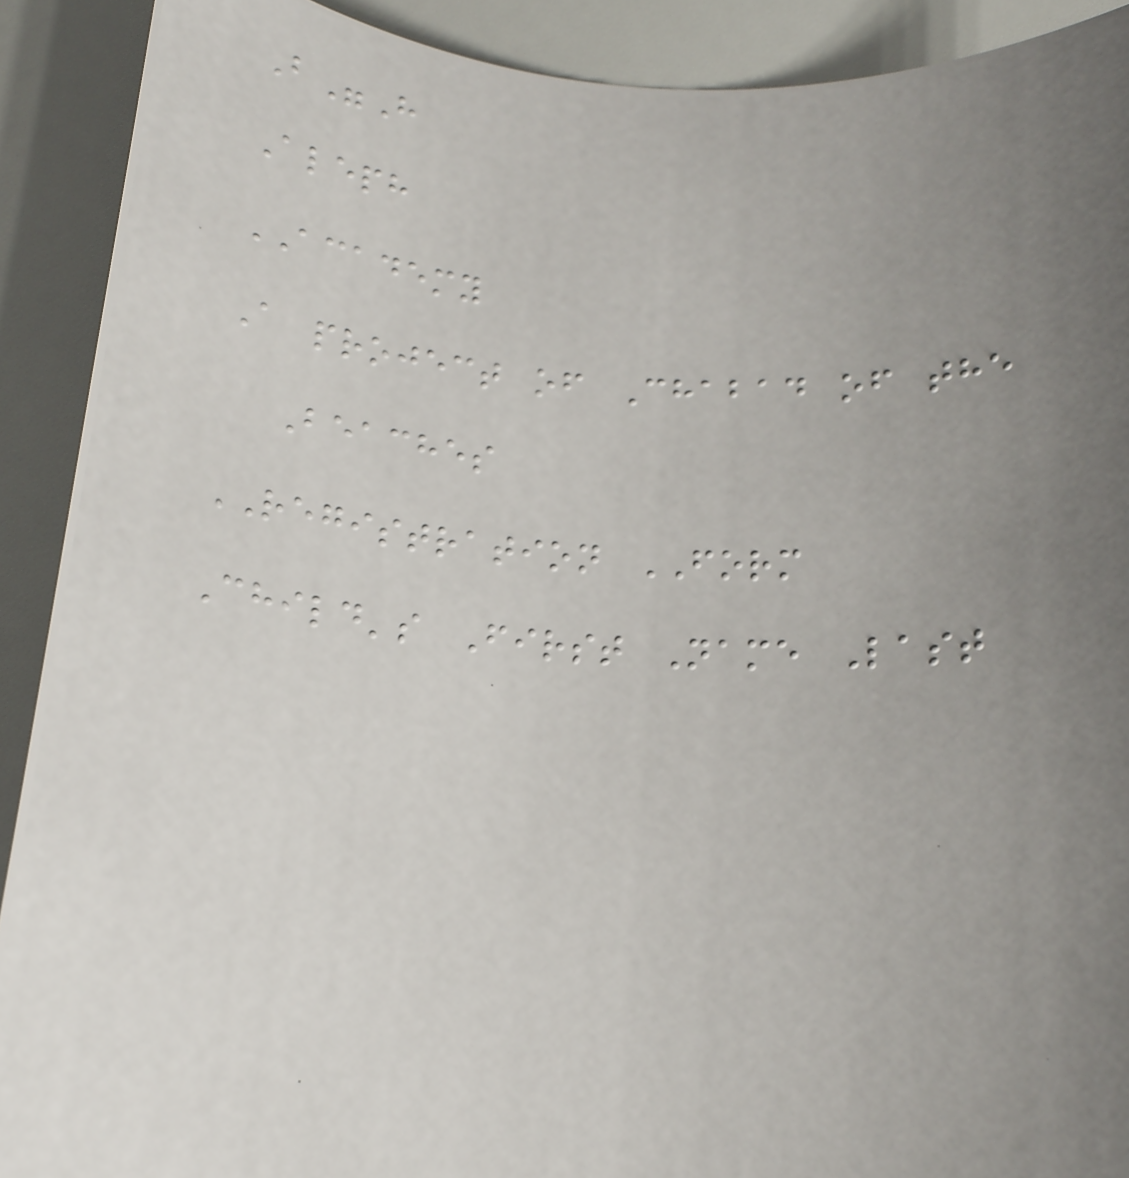B"H
Aleph
ACADEMY
A project of Chabad of the
Beaches
REGISTRATION FORM
Child's First Name Last
